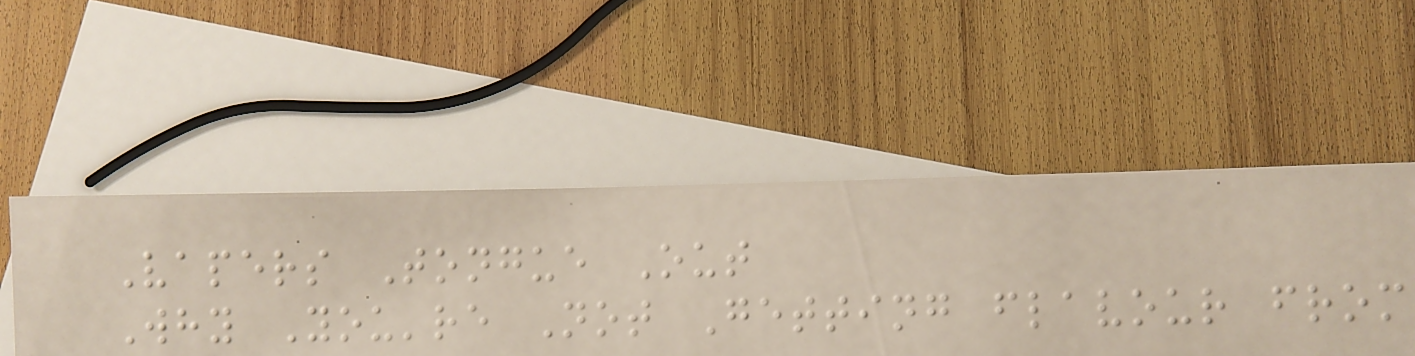Vapers Tongue Out
Why You're Not Getting flavour from
